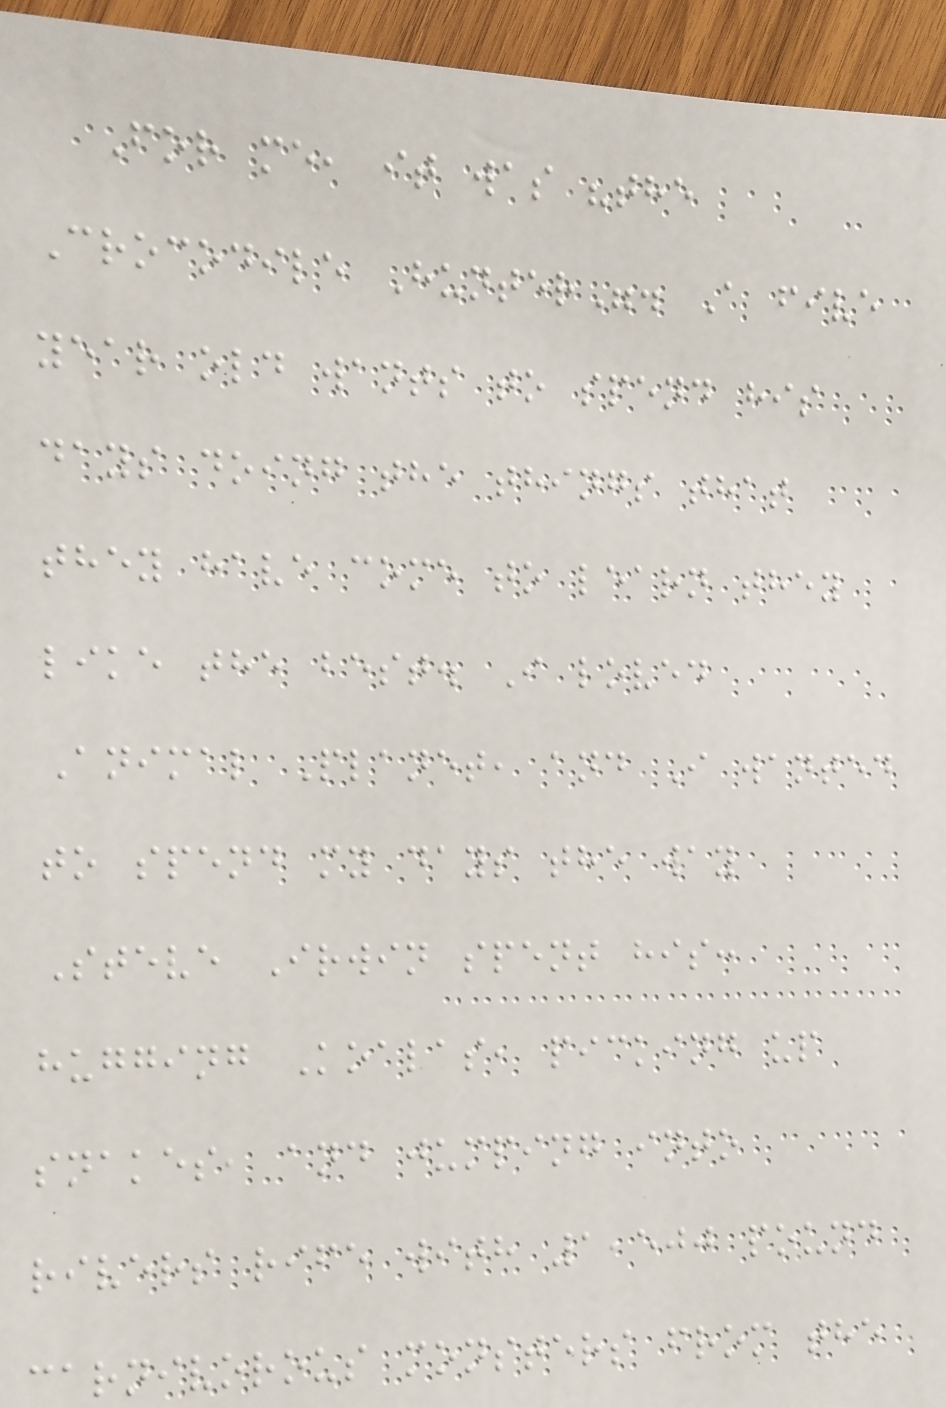For me, it was "the
Crocodile Hunter". A five
year old wants to spend his
days doing the things that
they have come to learn they
like the best. I loved
Animal Planet, and I wanted
to spend my days the way
Steve Irwin spent his:
hugging Koalas, picking up
snakes, and jumping into
rivers rife with 1,500 pound
carnivorous monsters from the
